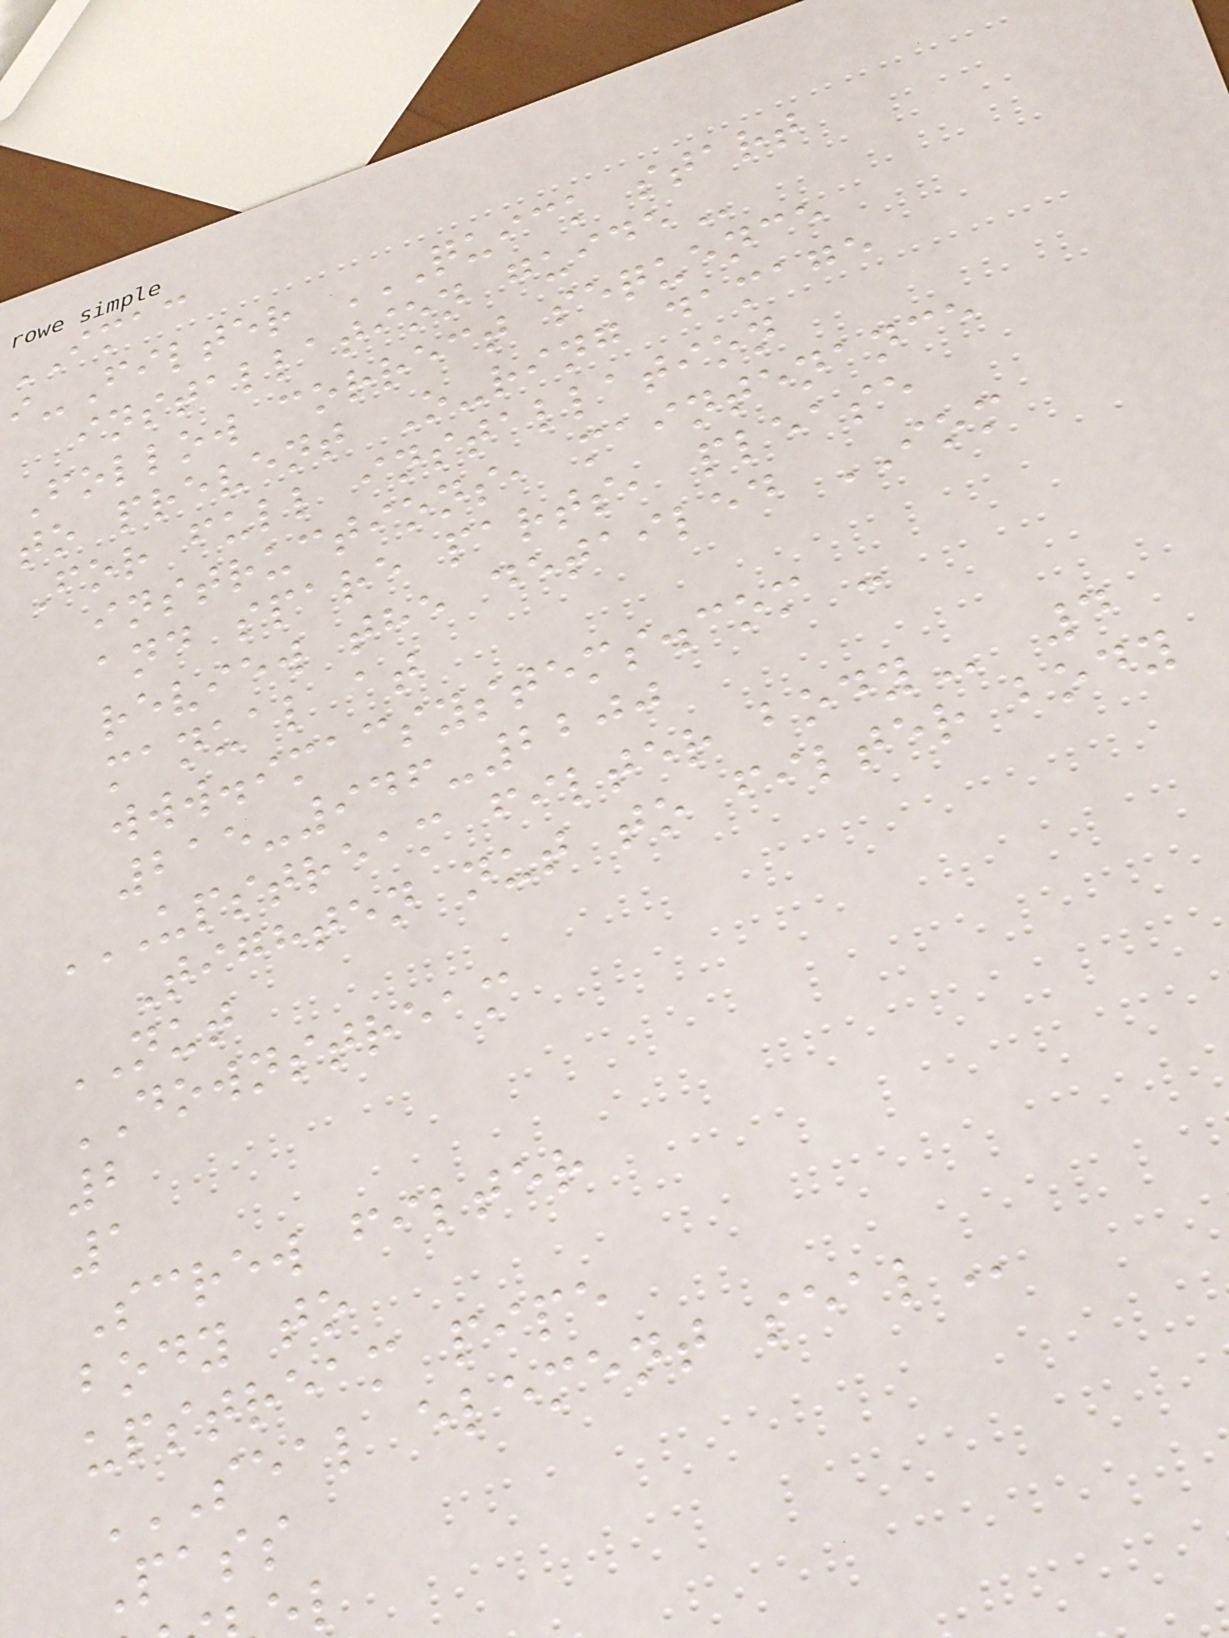IMAC
i-Filter QUICK START
installation
Follow correct sequence
to prevent O-ring damage
For full installation
instructions, maintenance
and spare parts, please
review the detailed IOM
manual at
www.imacsystems.com -
215-946-2200
UPSTREAM FILTER BODY 4
Tighten nut to filter body
NUT
DOWNSTREAM
2
1
Screw filter
body to
upstream pipe
SEAL ELEMENT SEAL
Pass
